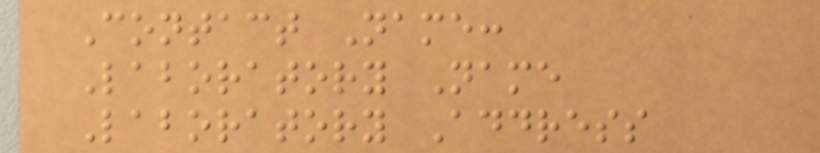Contact Name:
Laboratory Name
Laboratory Address
